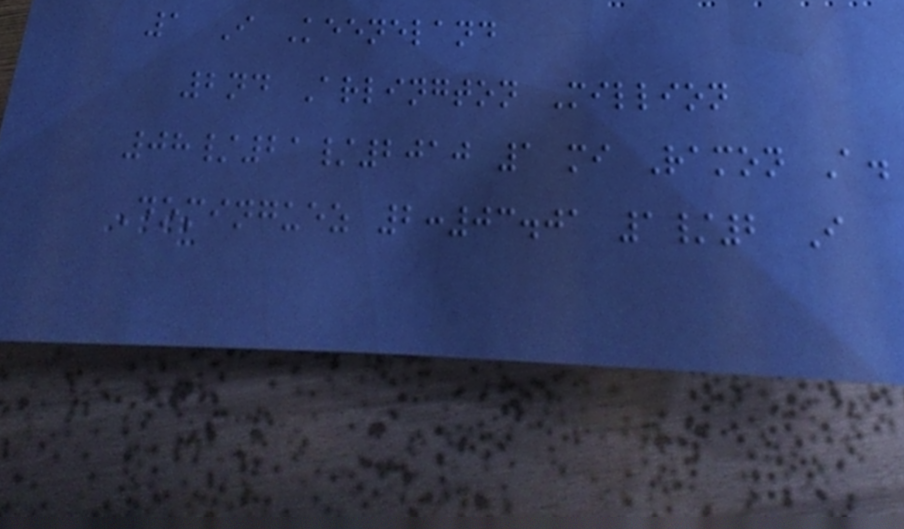1 I Keeneland
2nd Arlington Million
08/21/2010 1 mi Ramon A.
Dominguez 2:03.01 1/2 I
